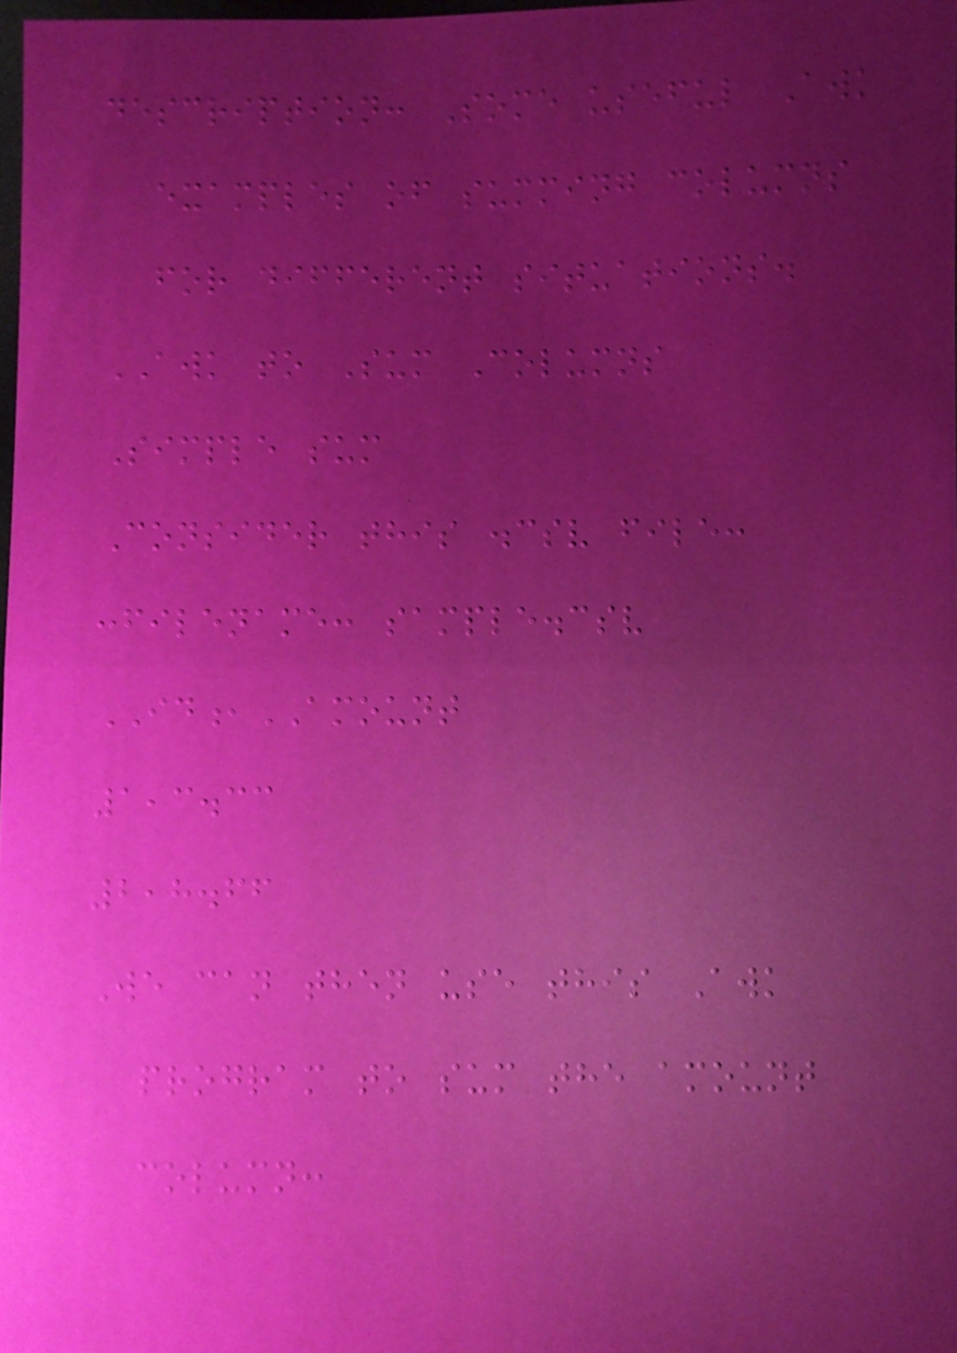description: Some useful Awk
examples of summing columns
for different situations.
AWK to Sum Columns
Simple sum
Consider this .csv file:
:filename: sample.csv
ID,AMOUNT
1,3.33
2,8.66
We can then use this Awk
program to sum the amount
column:
